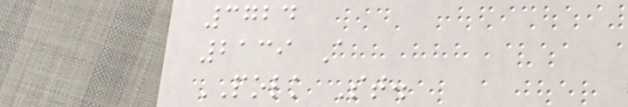3724
2139 A
POLK St.
